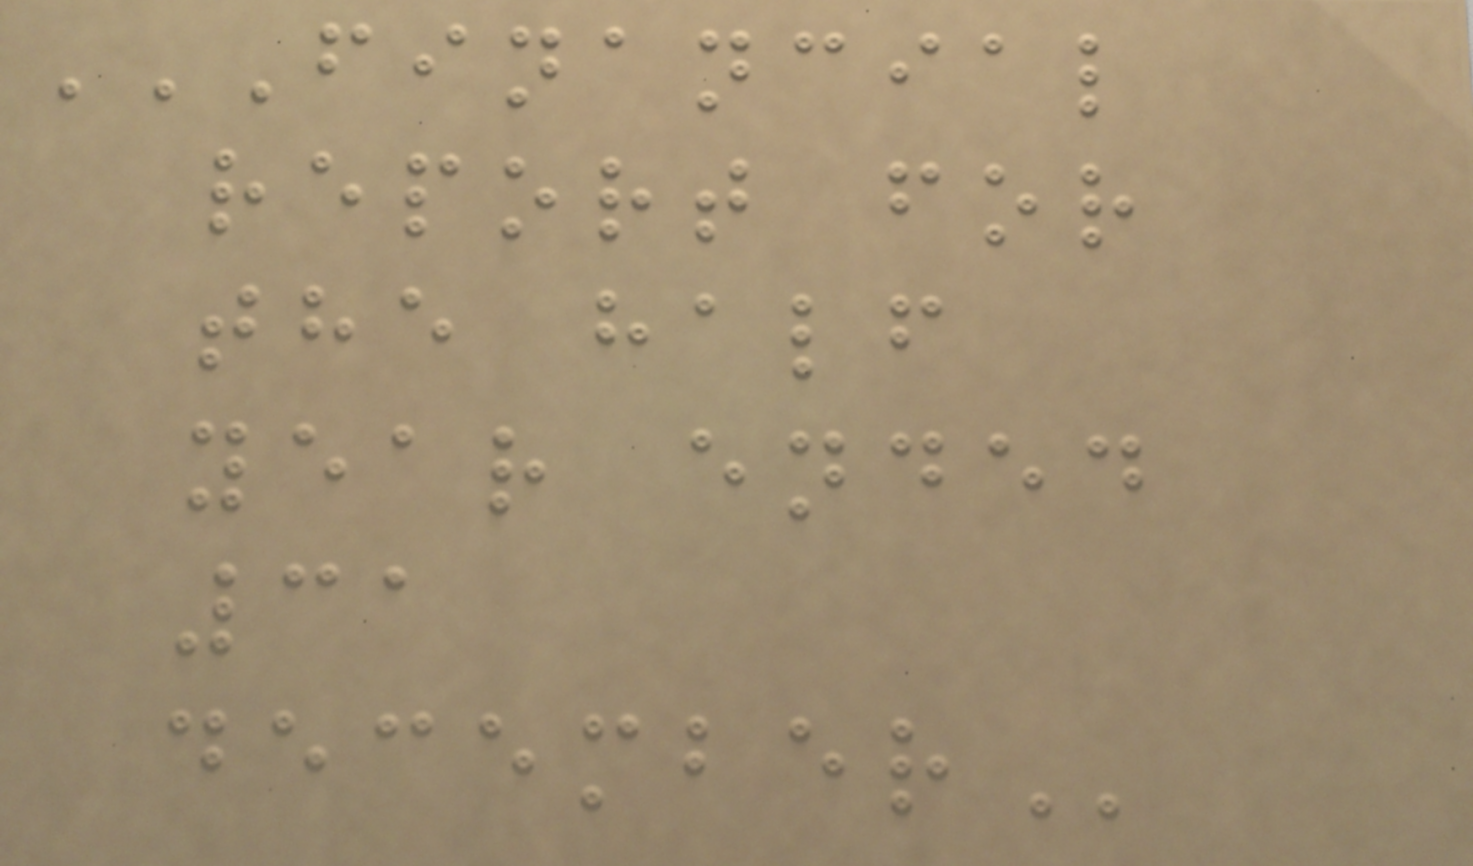FINANCIAL
REPORT FOR
THE HALF
YEAR ENDED
31
DECEMBER
